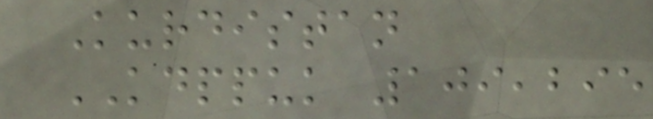Kurdistan
KDPPUK 109,295
